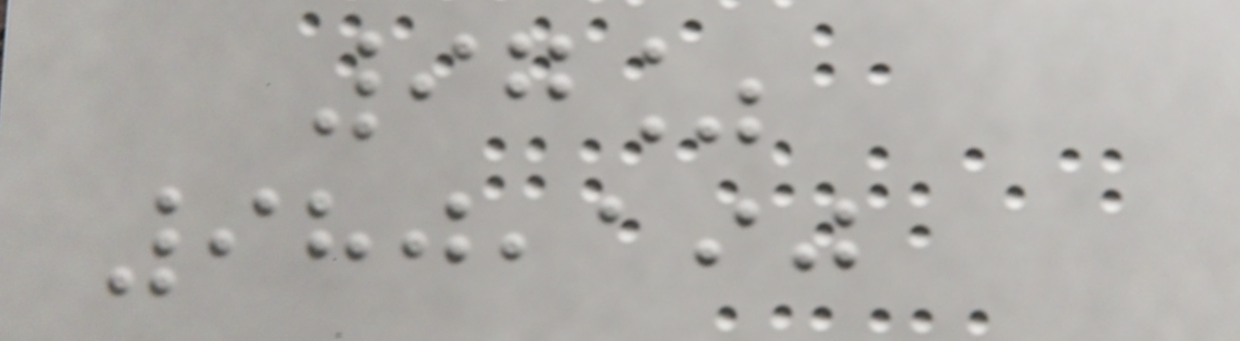97%
980,190
